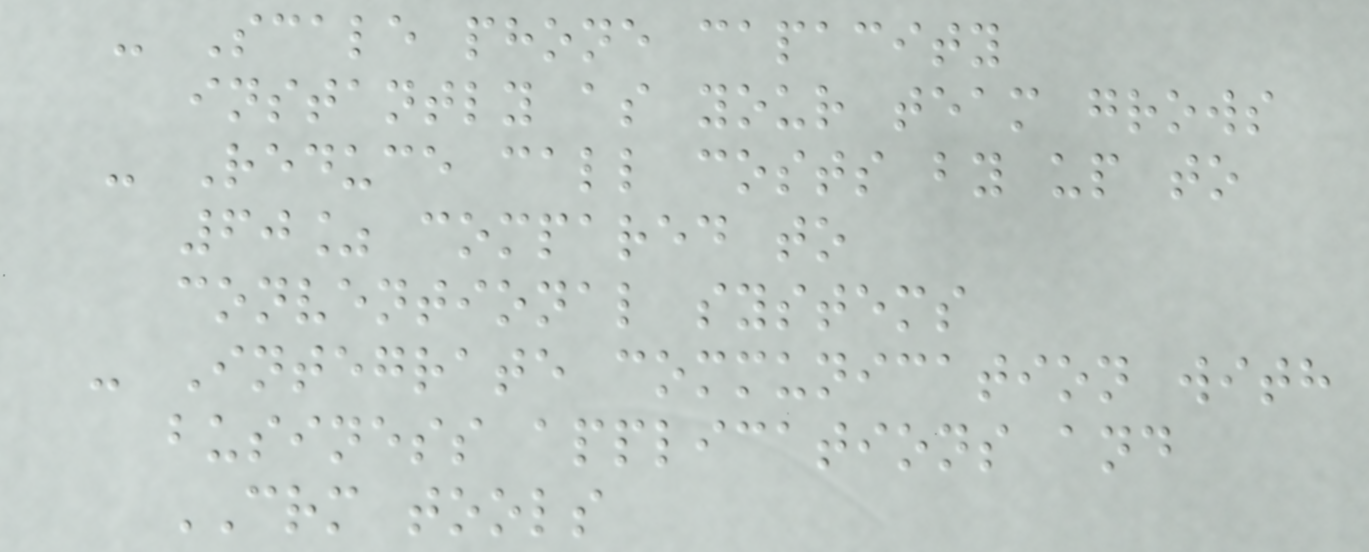- Scale phone capacity
instantly as your team grows
- Reduce call costs by up to
60% compared to
conventional systems
- Integrate communication with
business applications and
CRM tools
